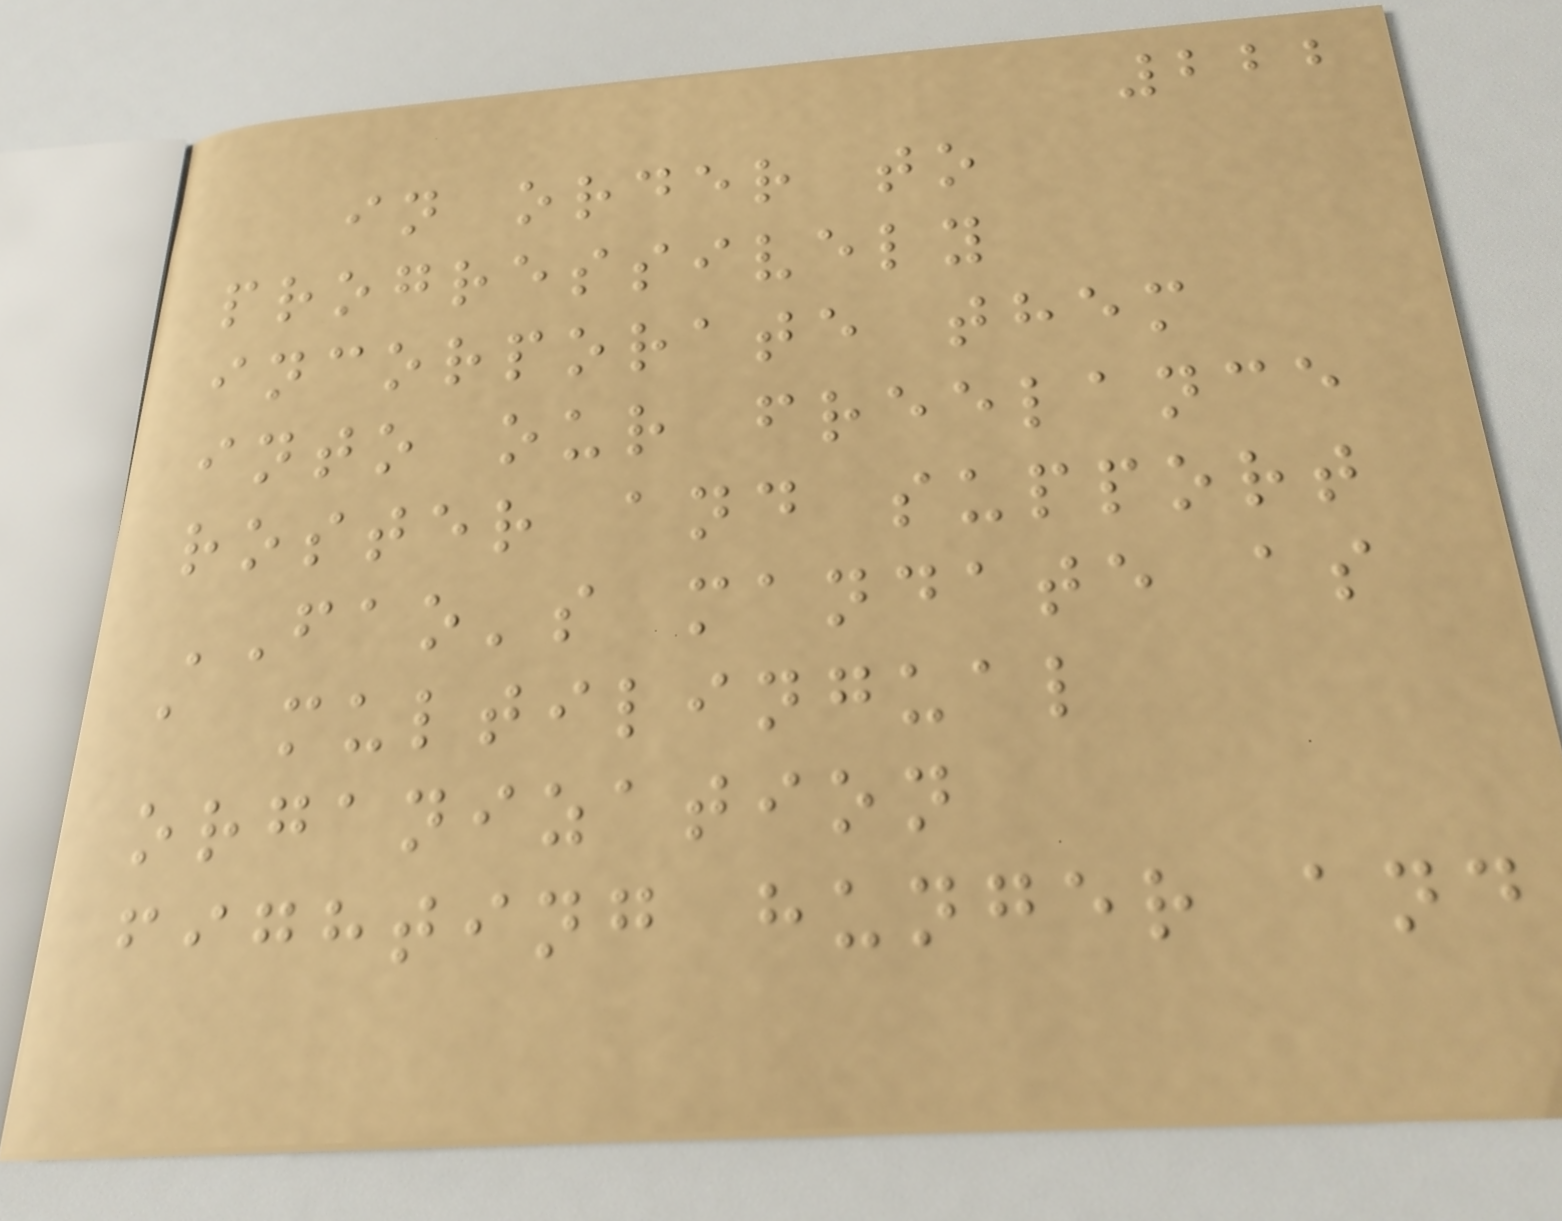222
in order to
progressively
incorporate them
into our freelance
roster and support
FAO's mandate as
a multilingual
organization
fighting hunger and
